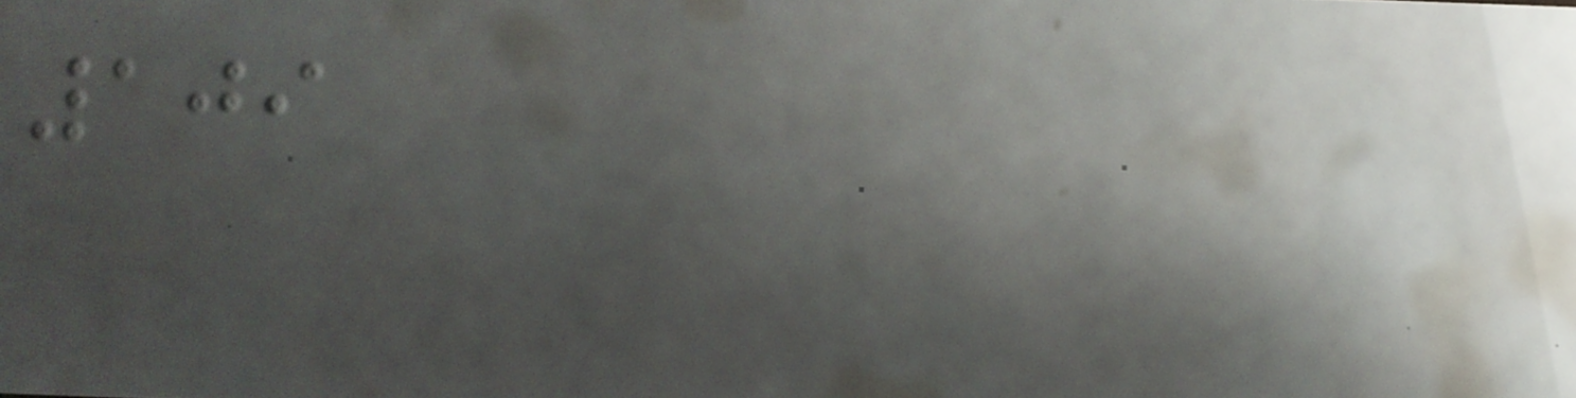109
